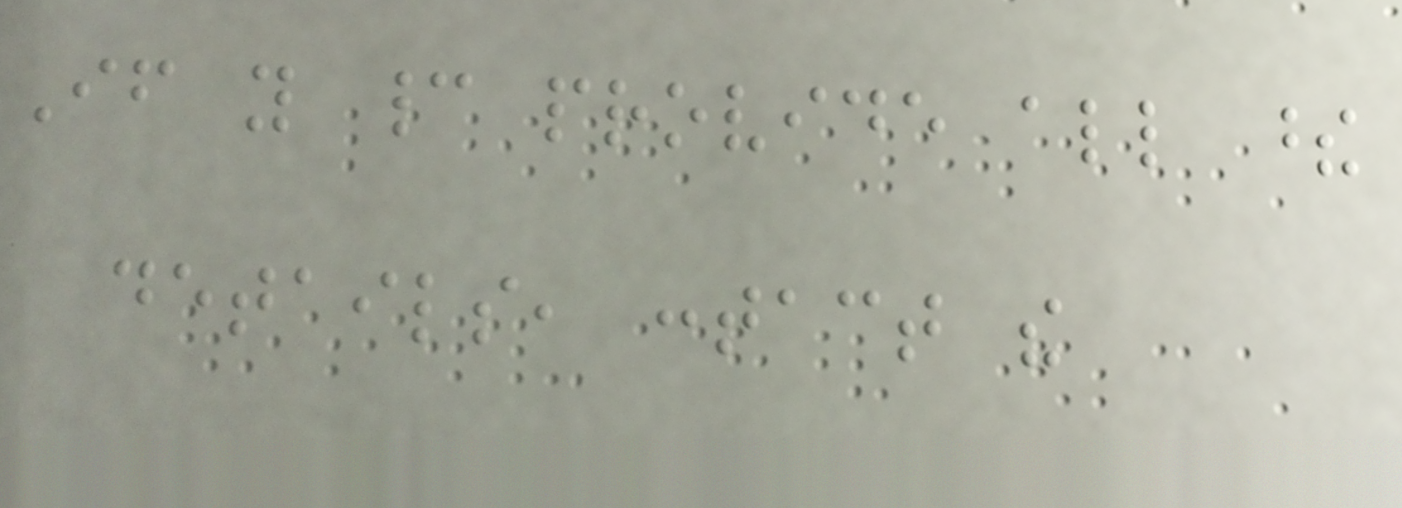If you cannot provide all these
details, contact the
